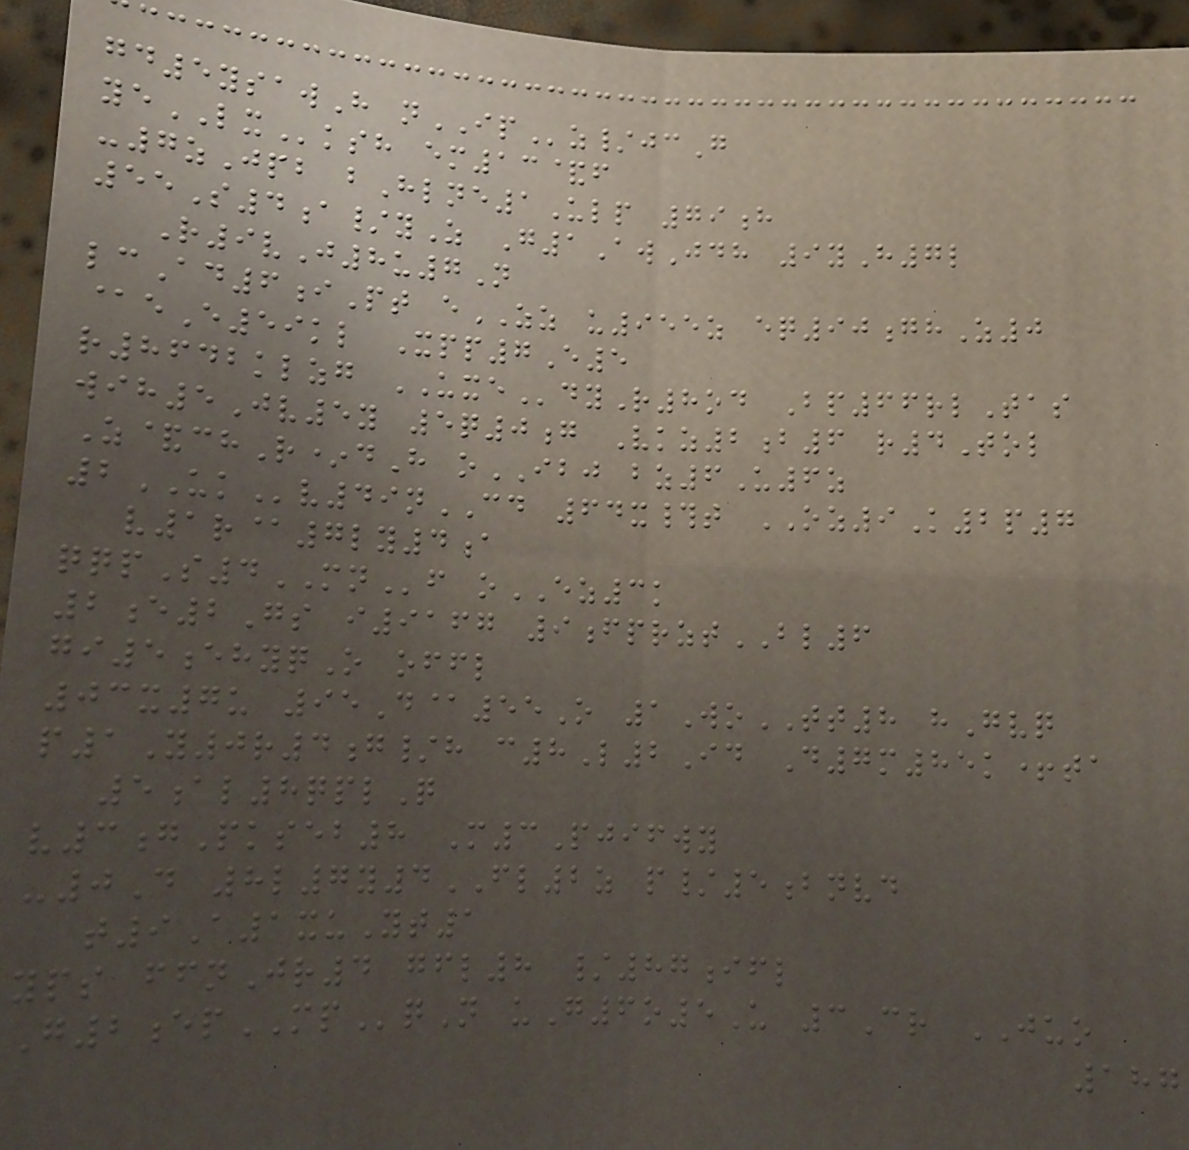gd5ysawH nIPz/jcG
yeLXksh em13&f
-7zJpb bHlne1Ulp 79h
55S4a/yZ G1AwJdh 9yH7l
R9vJ8u7N
lcAd6iPt eZZ u955z eq90ghZ0
@eE59kl Xpp7E5
r8642klzg UXEdyR8od Bp66rlTas
wih5Jv5y 5q0g Vkz2b6 r4Tol
Z&chR*dH oIBJ bz6U6z
2UKv49nCD 64x#t OZ9K2p7
v1r@7ly4a
qqpS4MNf oEZ3k
2e2Gs i9167 9fprztBL6
gi5ehyqO offl
03x7u 95D@55O 1WoTT8 hGvq
p1Y0r4g/h c8L2Id D7m85k+ta
5al8qplQ
v3gPkseb8 M3Pjifwy
-0D 8l7y4FL2z p/5bnvd
t9A1xuYt1
yps ffnJr4 gfl8 /87ifl
G2epMPqN uG6o5U 3Cr JUO
187
